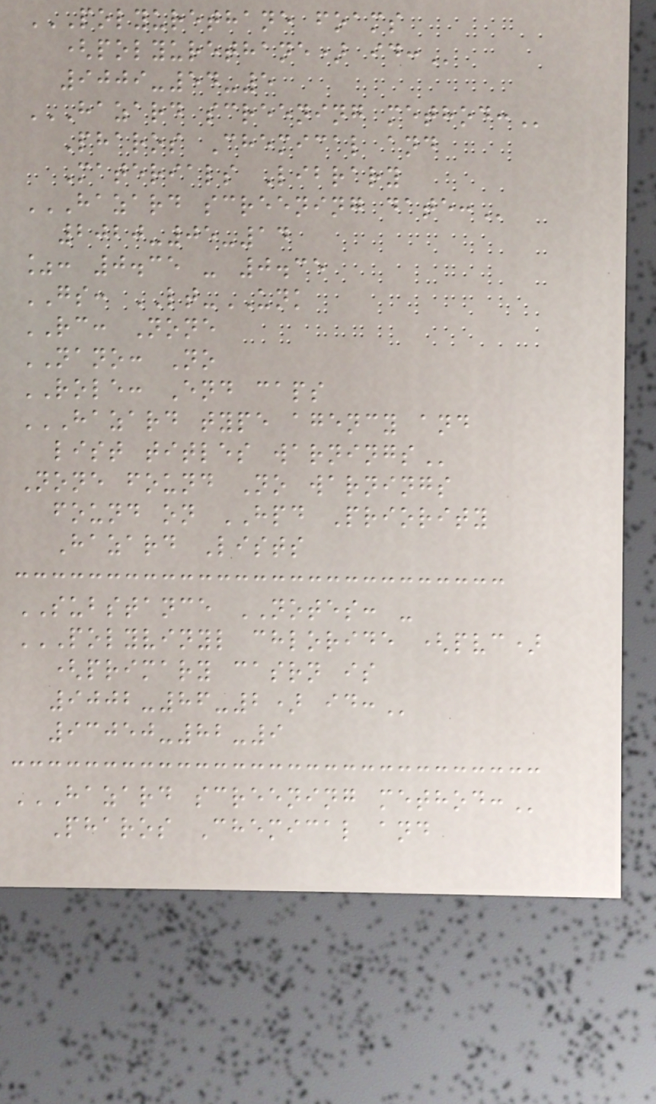POLYURETHANE FOAMS
(POLYURETHANE) ID:
9009-54-5
HAZARD SCREENING METHOD:
Pharos Chemical and
Materials Library
HAZARD SCREENING DATE:
2020-05-14
%: 0.35 - 0.35
GS: LT-UNK
RC: None
NANO: No
ROLE: End caps
HAZARD TYPE AGENCY AND
LIST TITLES WARNINGS
None found No warnings
found on HPD Priority
Hazard Lists
SUBSTANCE NOTES: -
POLYVINYL CHLORIDE (PVC)
(PRIMARY CASRN IS
9002-86-2) ID:
93050-82-9
HAZARD SCREENING METHOD:
Pharos Chemical and
